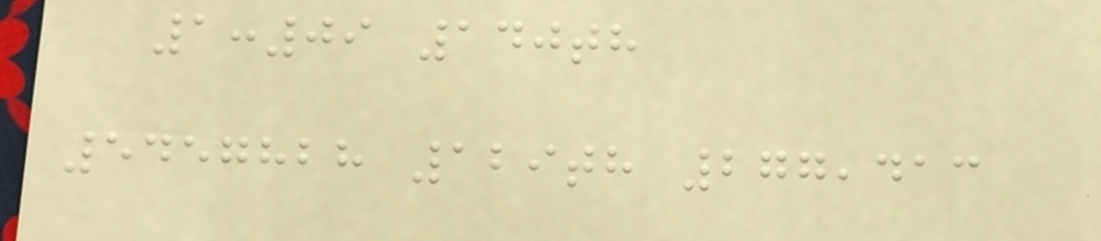1:09 140th
5457828 129th 277,413
